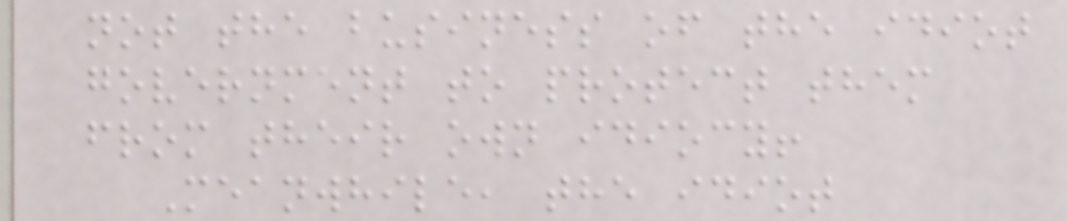not the business of the idiot
government to protect them
from their own idiocy!
Meanwhile, the idiot
